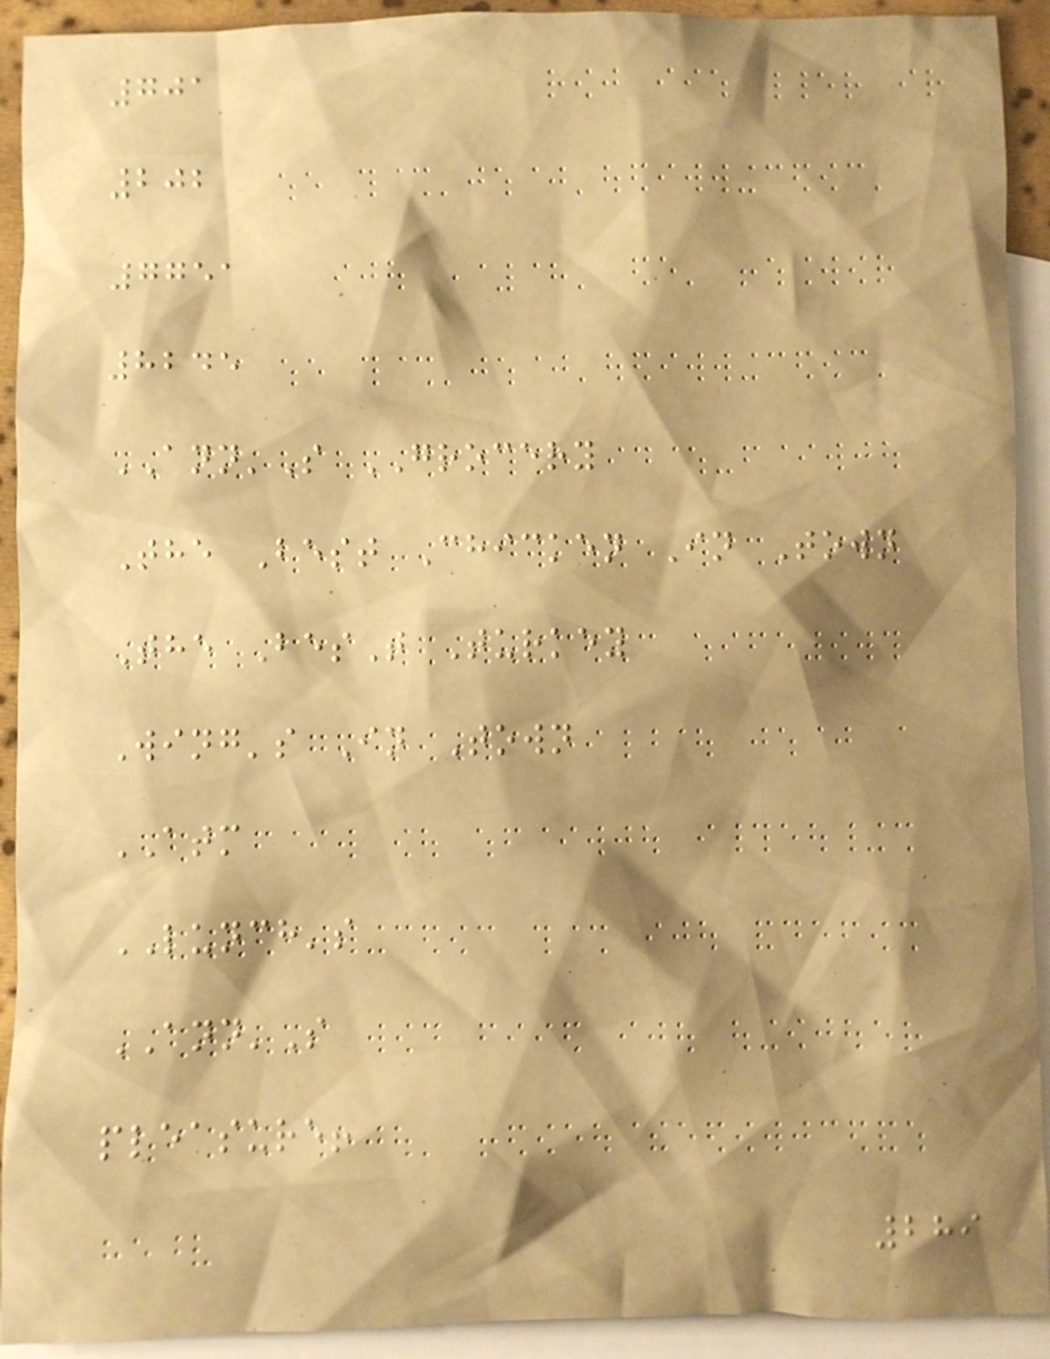701
202
7751
8245
ANN'S GROCERY
The Best Chicken In Town
The BesT Turkey
Wing's In Town
ATM
LUNCH's
ANN'S
pleasure!
289
